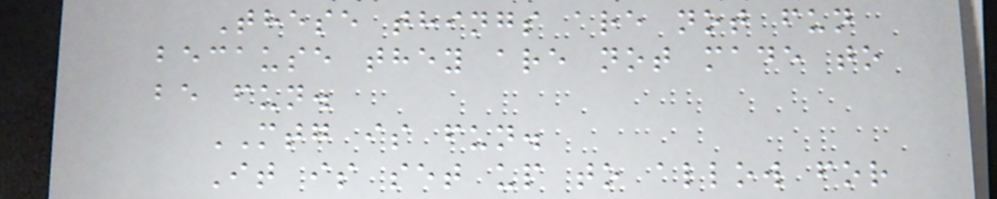These things are not fun
because they are not made to
be fun.
MTG is fun.
It is set up to allow for
